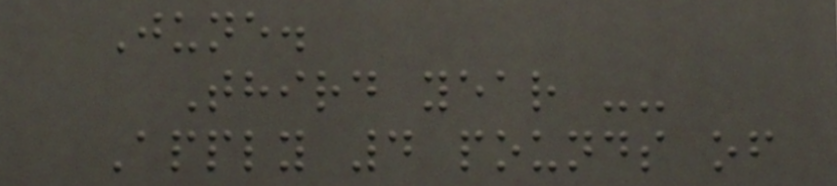June.
Third year --
Apply 4 pounds of
